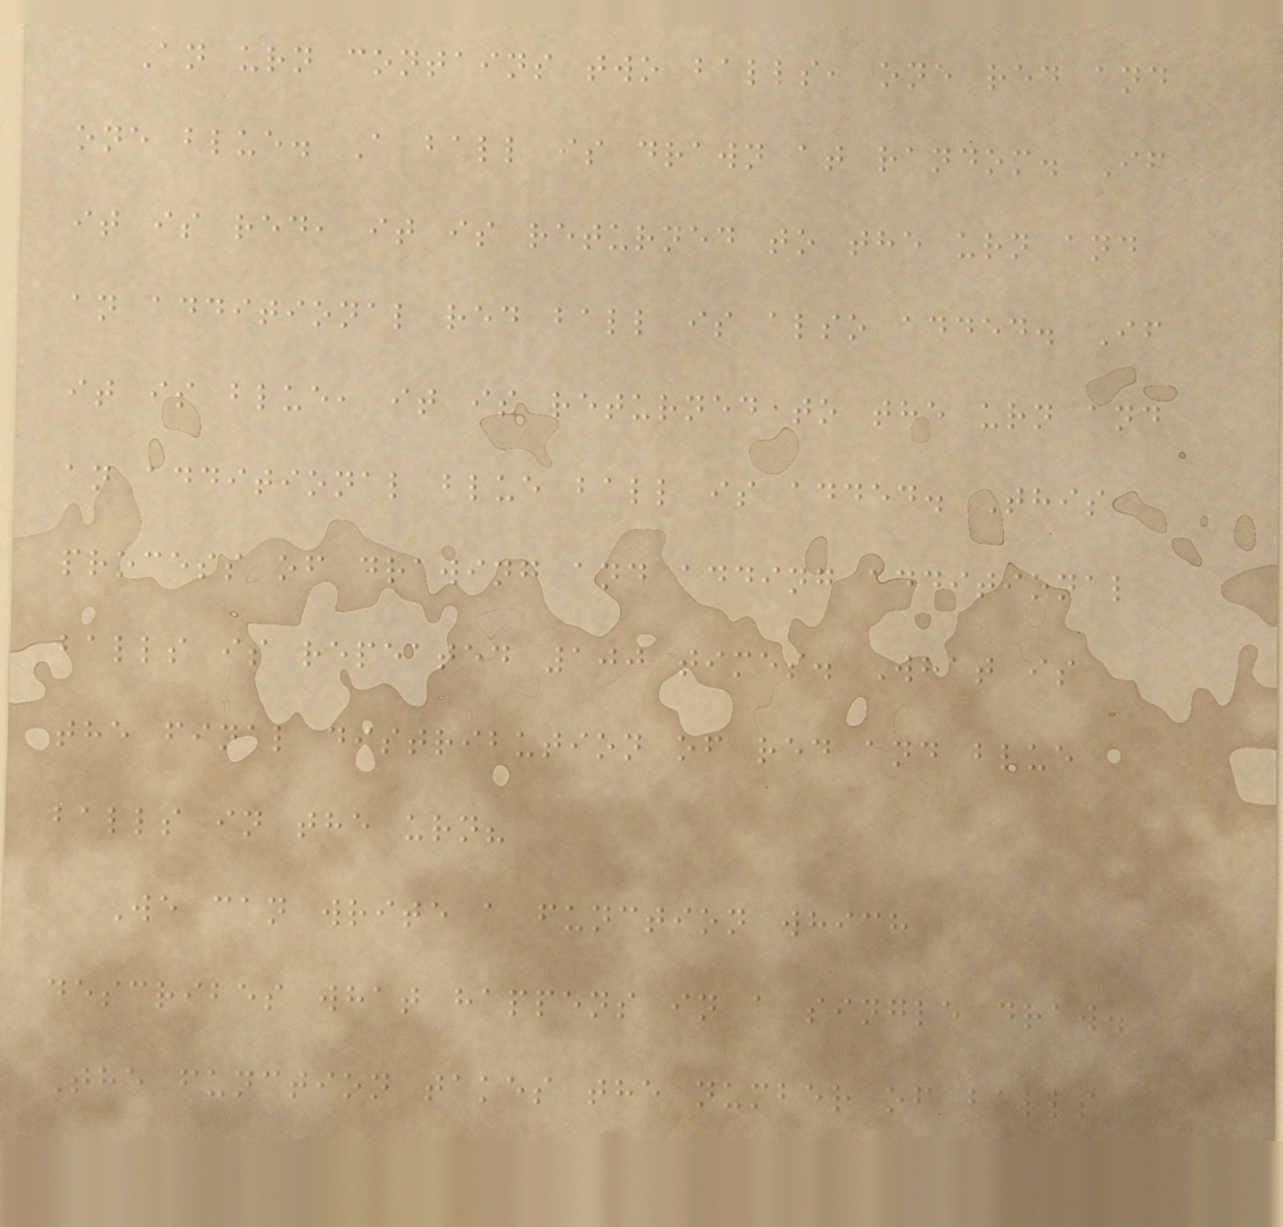An urn contains two balls, one red and
one blue. A ball is drawn at random. If
it is red, it is returned to the urn and
an additional red ball is also added. If
it is blue, it is returned to the urn and
an additional blue ball is added. This
process of drawing and adding additional
balls is repeated 100 times. What is
the final distribution of red and blue
balls in the urn?
We can write a function which
describes what happens in a single draw.
The function takes the number of balls
